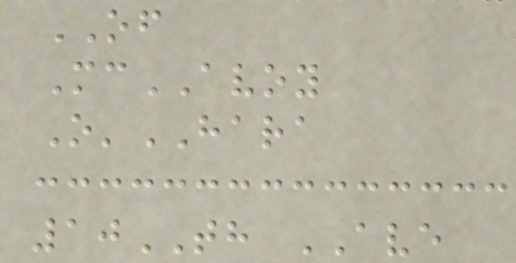OF
McAVOY
O'HARA
10TH AVE
